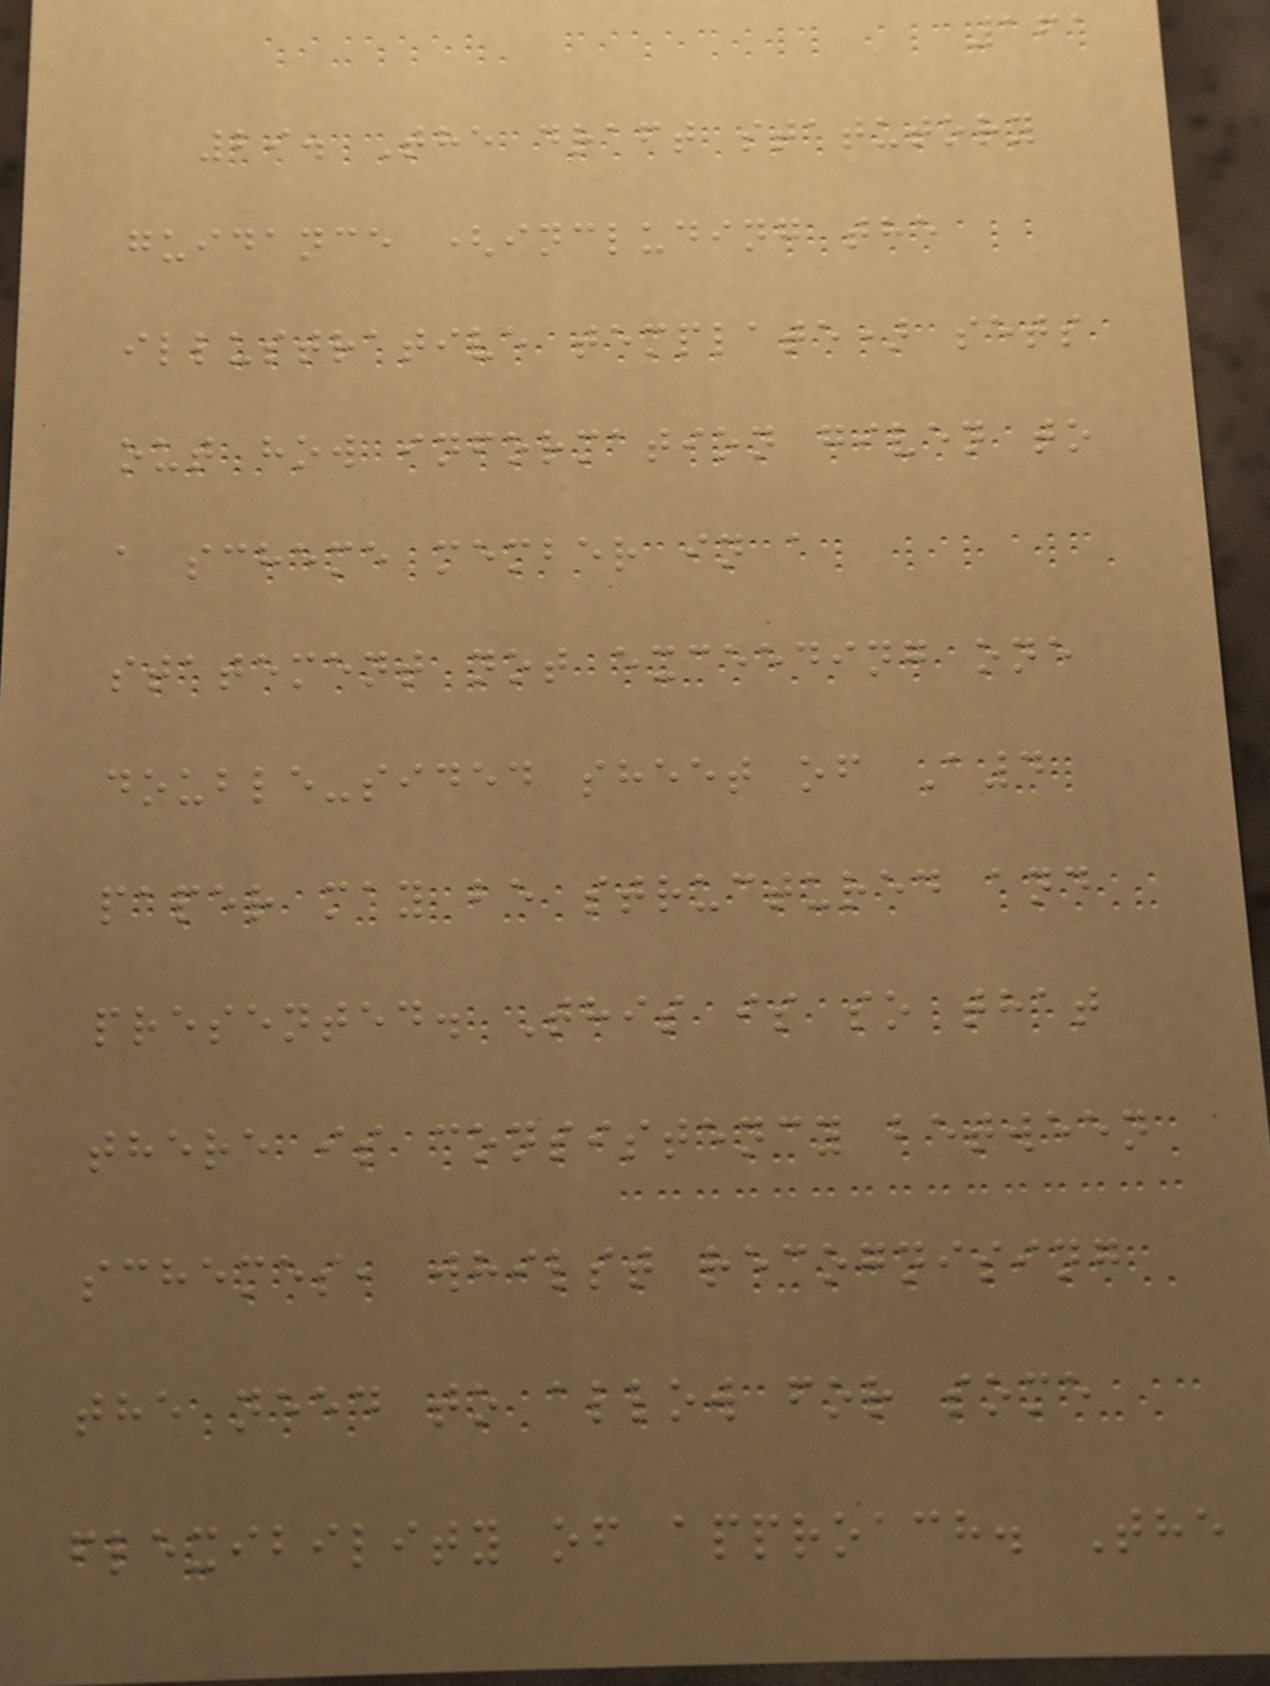161
29. The draft statutory
guidance (including the
illustrative template) sets
out how information given to
a scheme member in a
statement not exceeding one
double-sided sheet of A4
paper may be structured and
presented. This is so that
there is consistency between
schemes, whilst recognising
the need to allow for some
flexibility of approach. The
